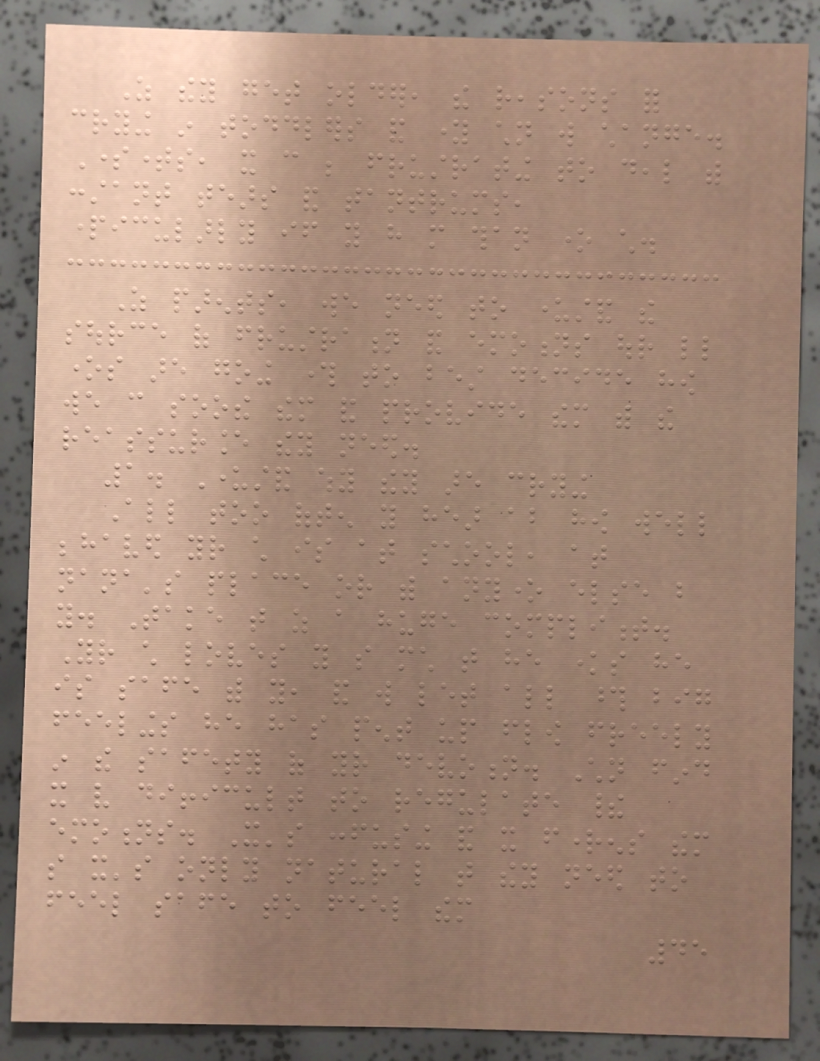As they get older, the reasons for
crying in toddlers and young children will change.
Sometimes, it can be frustrating to deal with
constant tears and tantrums,
particularly if you have more than one child.
As parents, we need to understand the
source of frustration and emotions our little
ones are going through to best decide how
we can soothe them and provide them with the
reassurance they need.
1. Understand why they are crying
All too often you hear about how well
behaved your child is at school, at
nana's place or with anyone else but
you. Take that as a huge compliment.
Your child loves you so much that he knows he
is safe with you, and will let all those big
feelings he has pent up flow freely
in the safety of your devotion. Children find
it very difficult to regulate their
emotions. It's confusing and it frightens them
so it's only natural that they need to
feel safe to feel them
45
